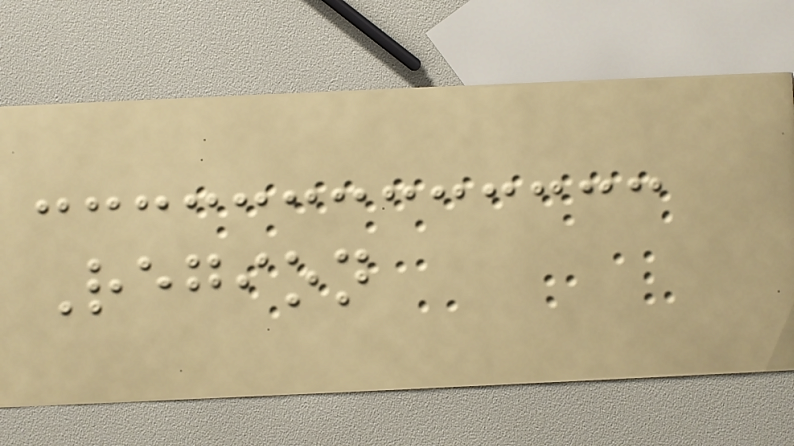Region
